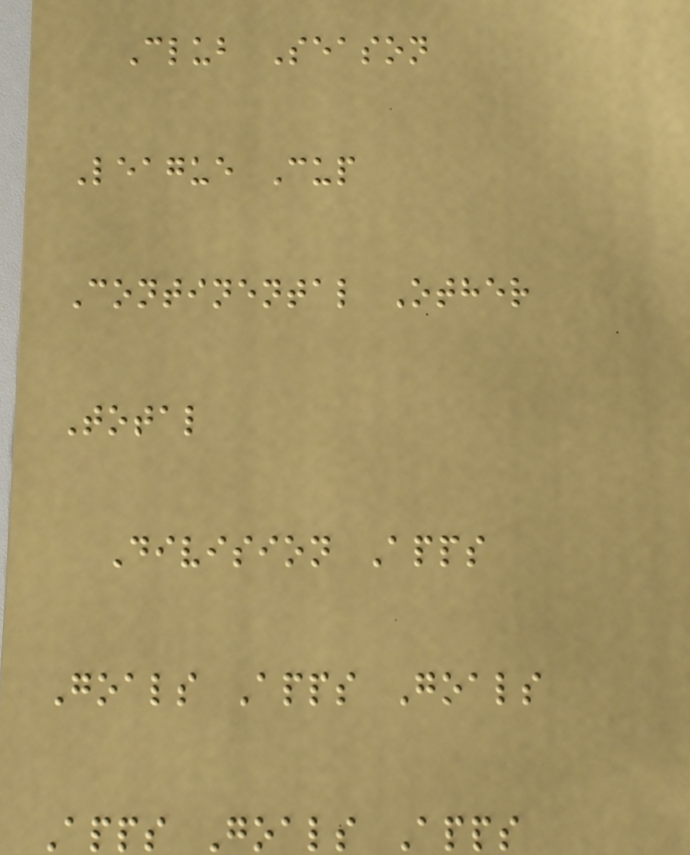Club Season
League Cup
Continental Other
Total
Division Apps
Goals Apps Goals
Apps Goals Apps
